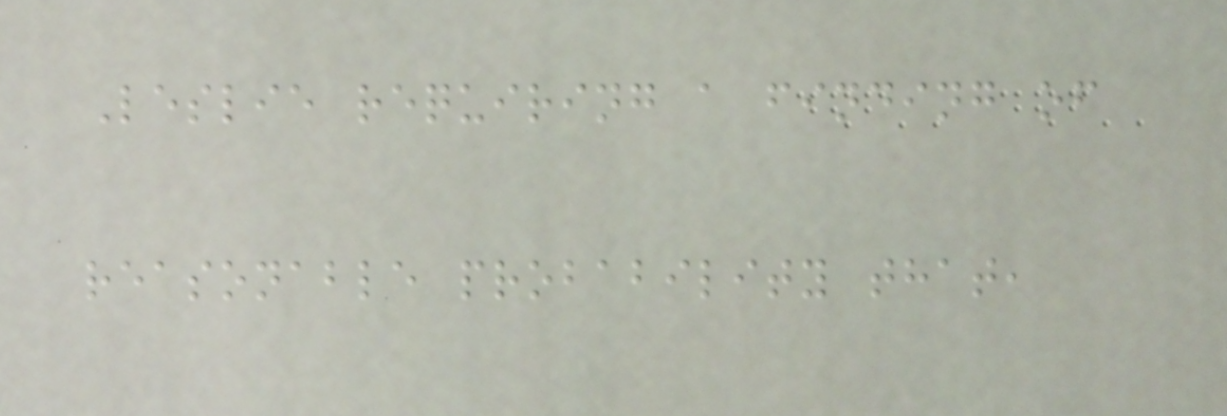Leslie requiring a finding of
reasonable probability that,
